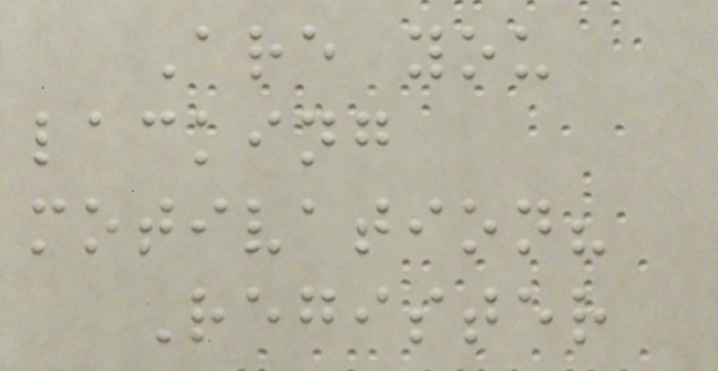Are you
lacking
motivation?
Register
